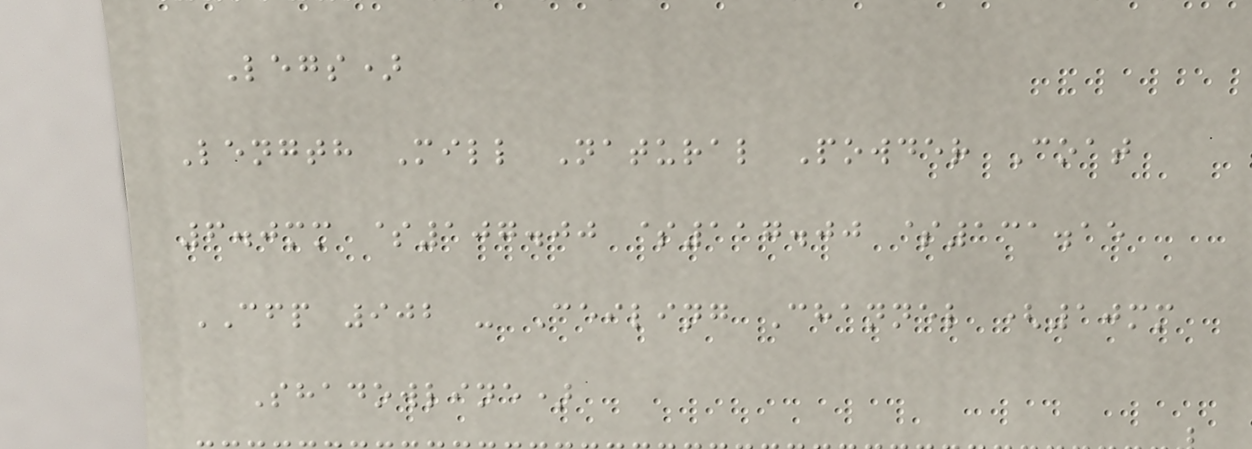Legs)
Length Mill Natural Powder Coat
6.0mm $107.00 $117.00 $131.15
CFP 902 - Ceiling Channel (10mm
Shadowline)
